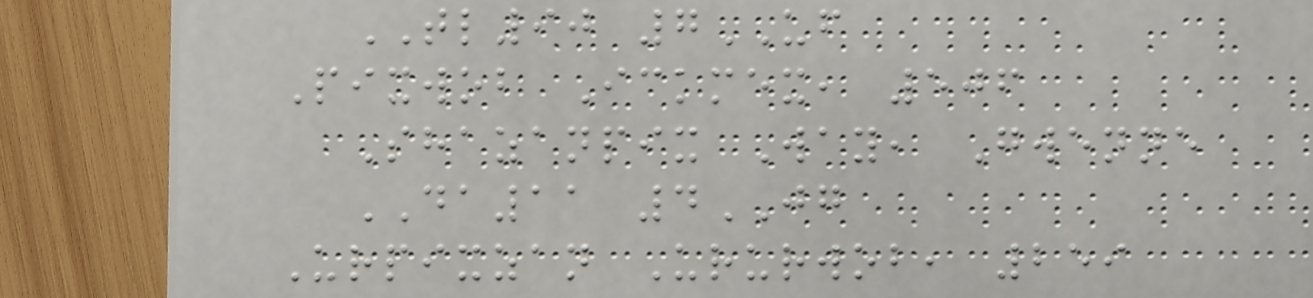TL90 7UF
Pixwob Ickmex, 506
Shazanpix Way, Gwenne
DA11 4JG
Urpixzan Ururwob, 259
